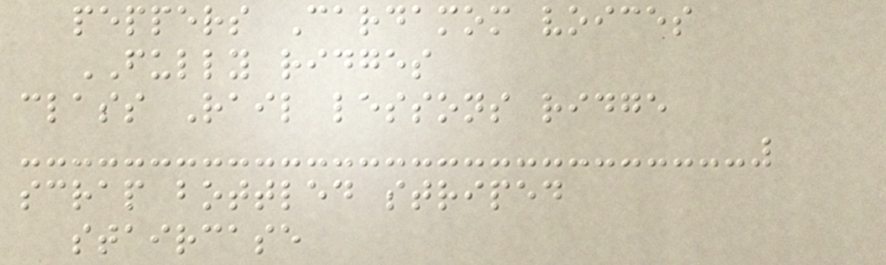peppers Cardamom voices
FULLY ridges
class Rail lessons ridge
scrap bottled striped
staircase
